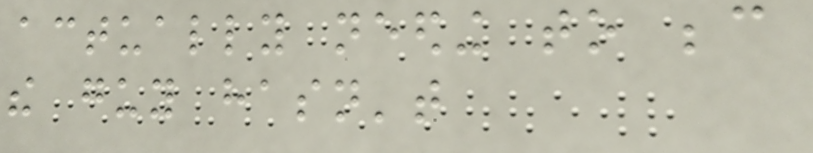actually needing to because
the guy hasn't
